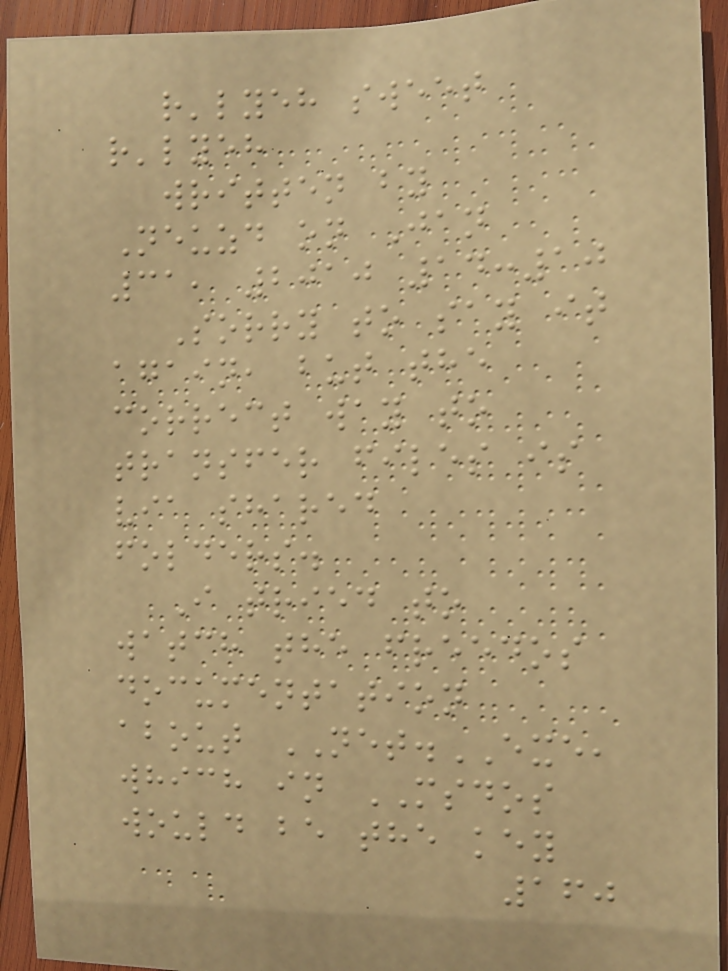r'lyeh sweet
r'lyeh
written by
Neuzd on Jan
31, 2010 14:10
Sorry to say it
again, but the
correct way to
transfer files is
via shared
folders.
I tried to
watch the freedos
documentation
about NET.EXE,
which in MSDOS
would be the key
160
